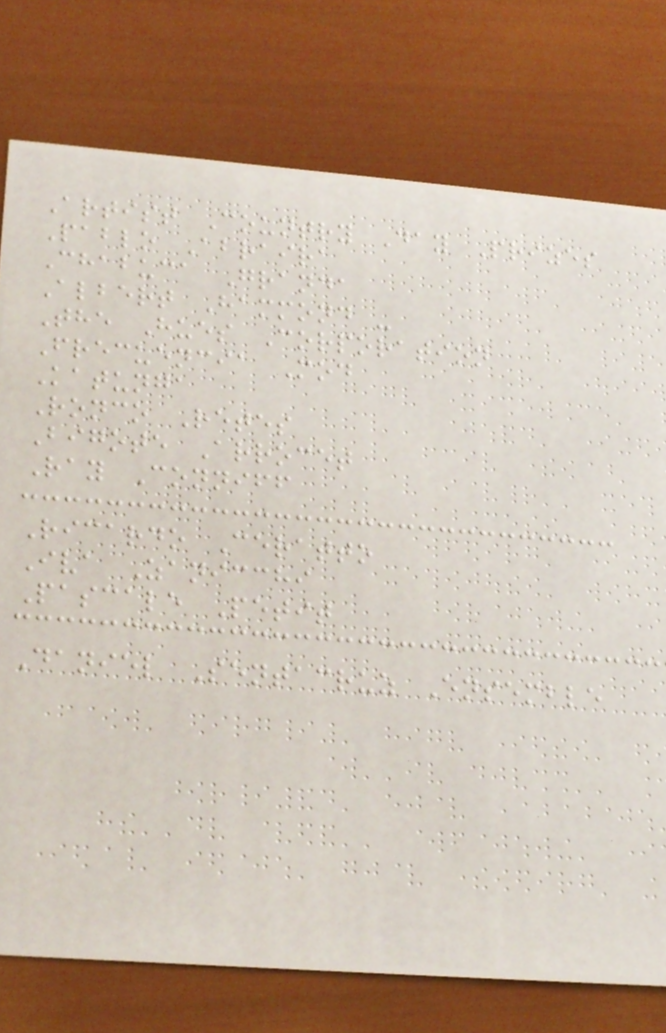Artist Country Day Prizes
Pablo Abraira
Chabuca Granda
Albert Hammond -
The Hues Corporation
Frecuencia Mod
Katunga
Ronco Retes
Bigote Arrocet
Ray Conniff
Ricardo Ceratto
Iva Zanicchi
Pascale Petit
Daniel Sentacruz Ensemble
